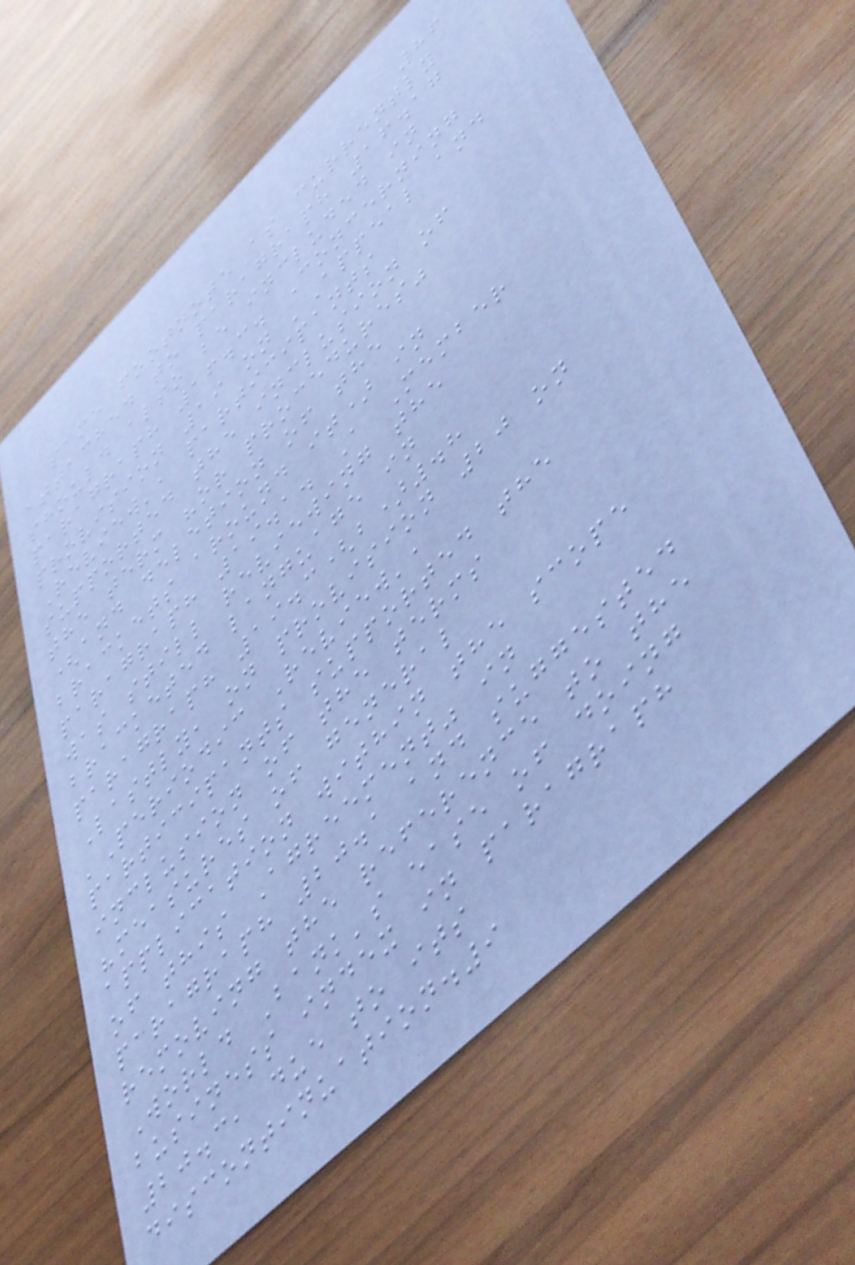86
same footnote as currently
attached to paragraph 16.17
should also be included in
paragraph 16.3. Concerning
provision 19 on 'Appeal and
Review', participants
supported the inclusion of
the term "or procedures"
(and deletion of the
brackets around it) in
paragraph 19.1. A Member
was still reviewing the
bracketed language in
paragraph 19.3(b).8
Lastly, on provision 20 on
'Periodic Review',
participants supported the
inclusion of the terms
"measures of general
application within the scope
of this Agreement" in
paragraph 20.1 and suggested
removing the reference to the
World Bank's ease of doing
business index in paragraph
20.3, due to its
discontinuation.9
